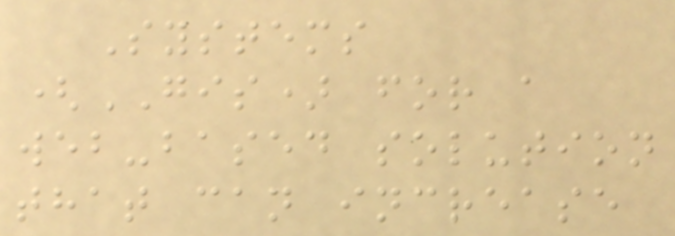Systems
(GIS) for a
web-based solution
that can increase
